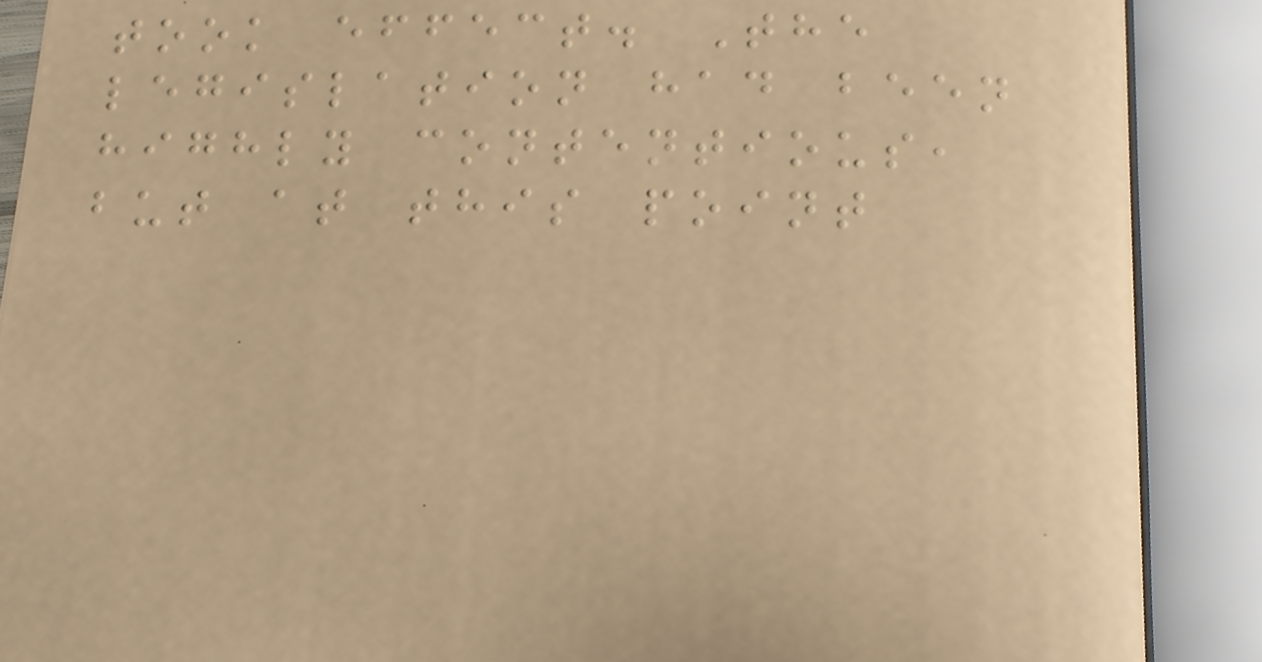took effect. The
legislation had been
highly contentious,
but at this point
